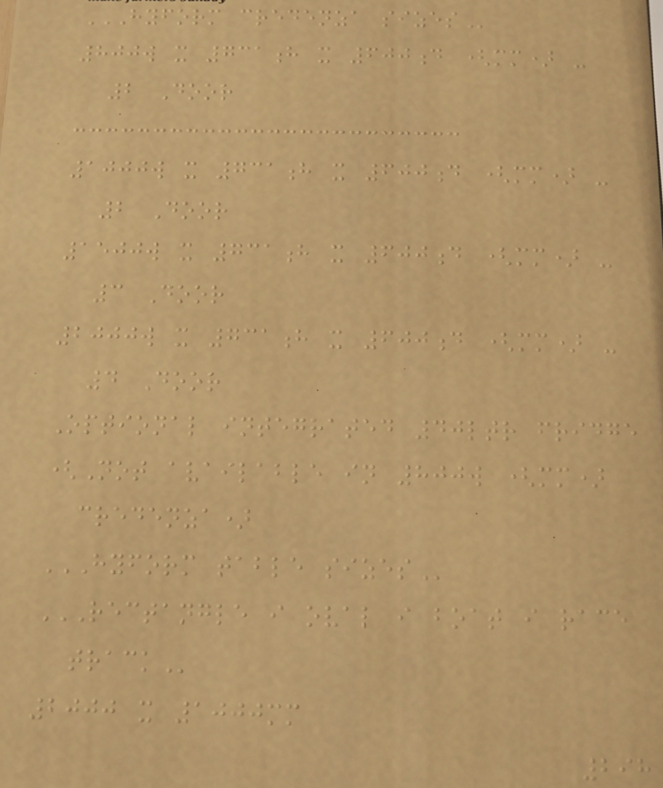HYFORM CREDENZA SIZES
800w x 731h x 600d (mm) -
2 Door
1000w x 731h x 600d (mm) -
2 Door
1500w x 731h x 600d (mm) -
3 Door
2000w x 731h x 600d (mm) -
4 Door
Optional integrated 40ltr fridge
(Not available in 800w (mm)
credenza)
HYFORM TABLE SIZES
RECTANGLE I OVAL I BOAT I RACE
TRACK
2000 x 1000mm
298
